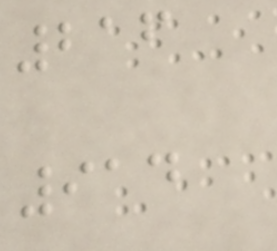216
914
